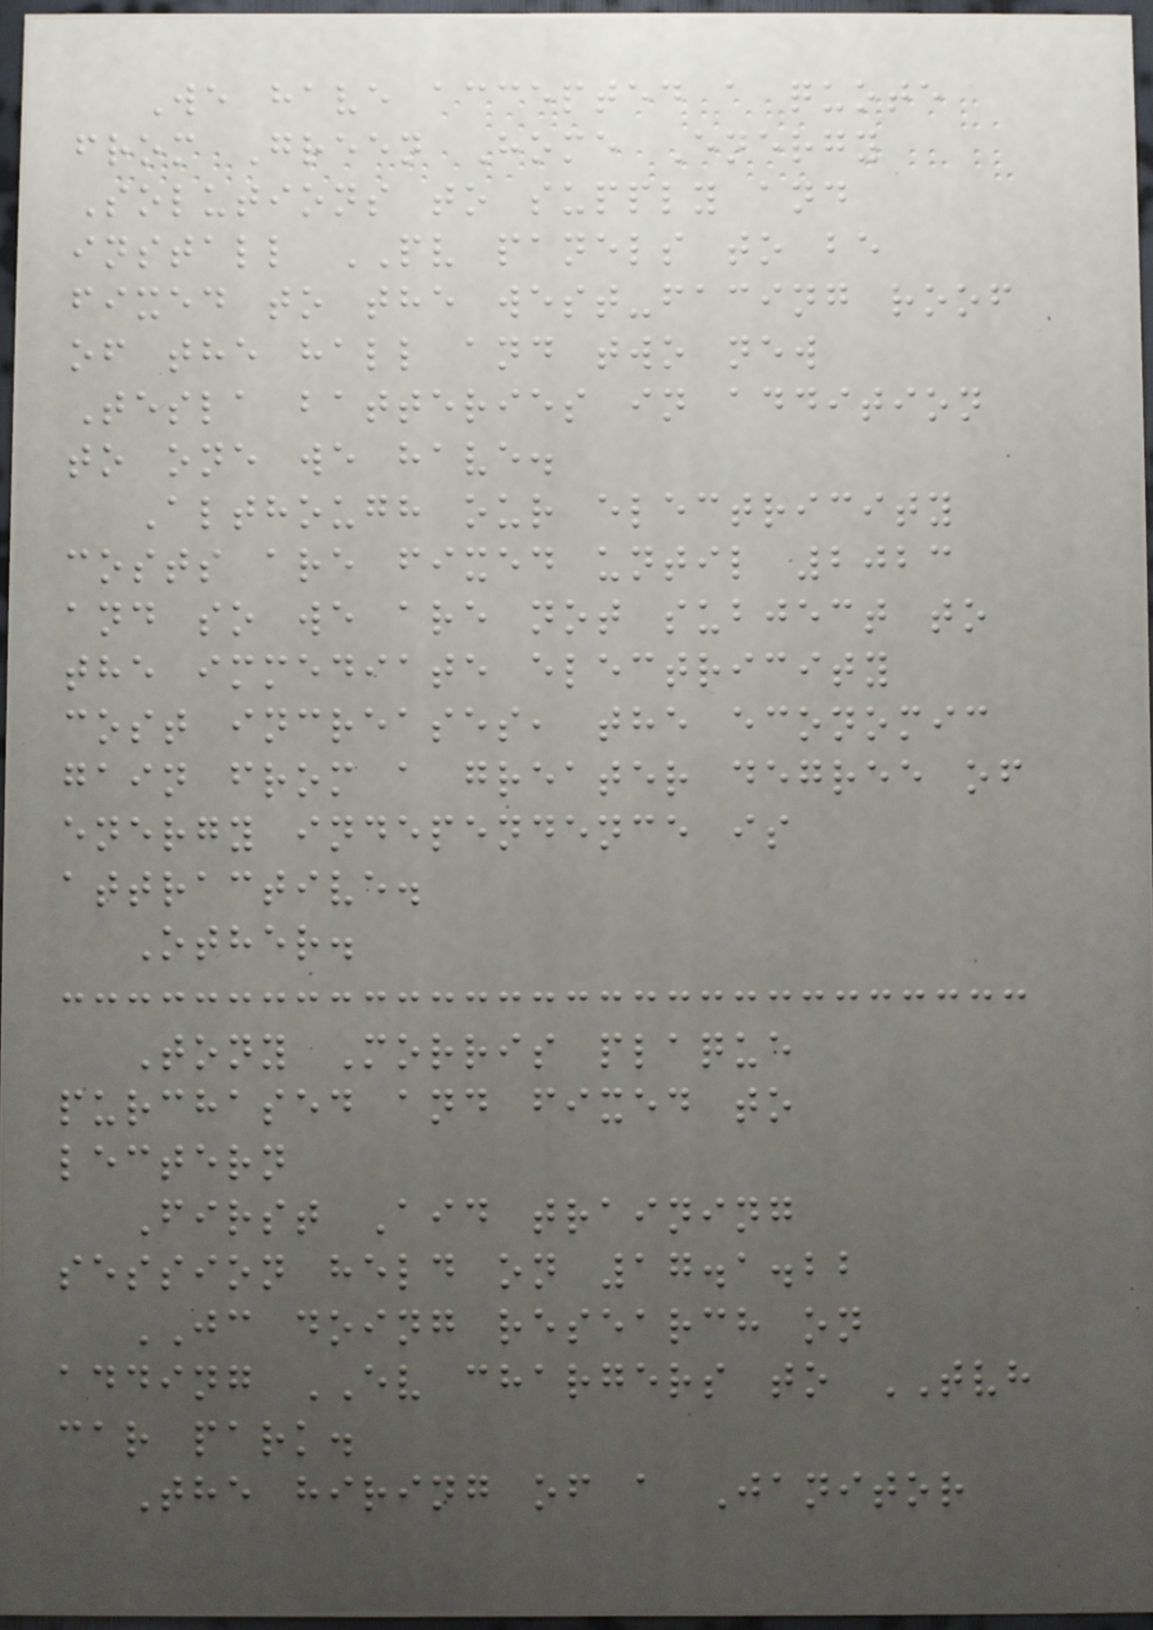We have accepted a quote
from Green Home Energy
Solutions to supply and
install PV panels to be
fixed to the west-facing roof
of the hall and two new
Tesla batteries in addition
to one we have.
Although our electricity
costs are fixed until 2023
and so we are not subject to
the immediate electricity
cost increases, the economic
gain from a greater degree of
energy independence is
attractive.
Other.
Tony Morris plaque
purchased and fixed to
lectern
First Aid training
session held on 17.1.22
JC doing research on
adding EV chargers to TVH
car park.
The hiring of a Janitor
